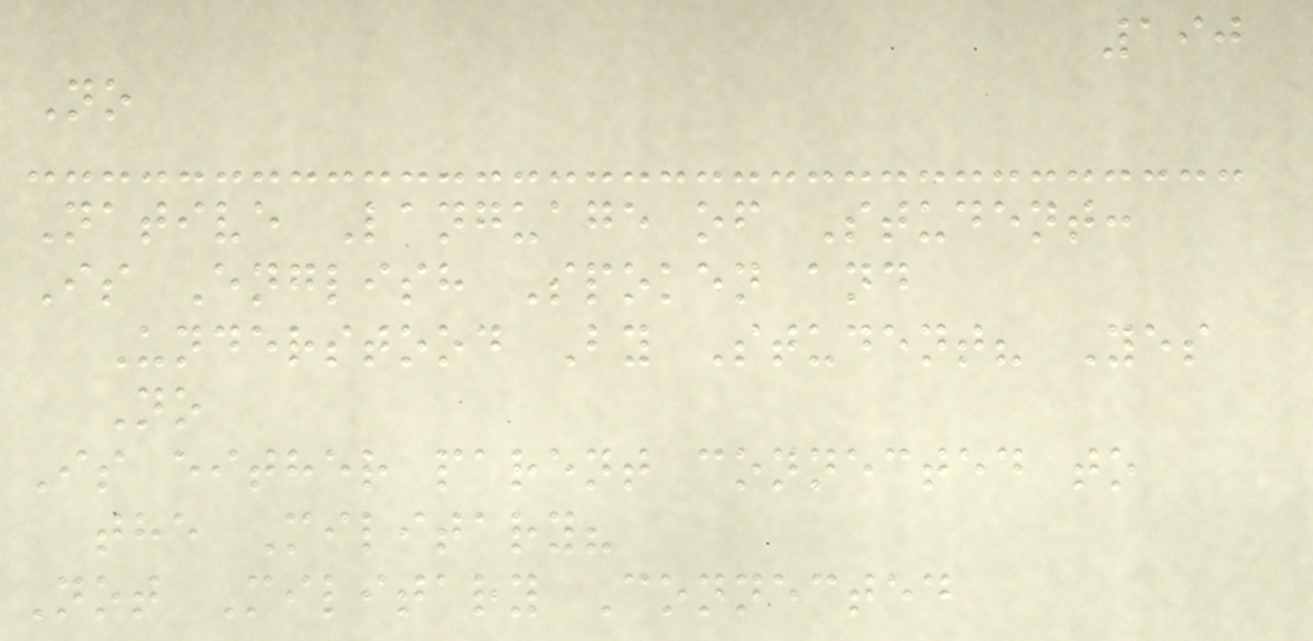190
No
Native Language of Student:
Is English Spoken and
Understood By Student? Yes
No
Is either parent connected to
the Military?
Not Military Connected
